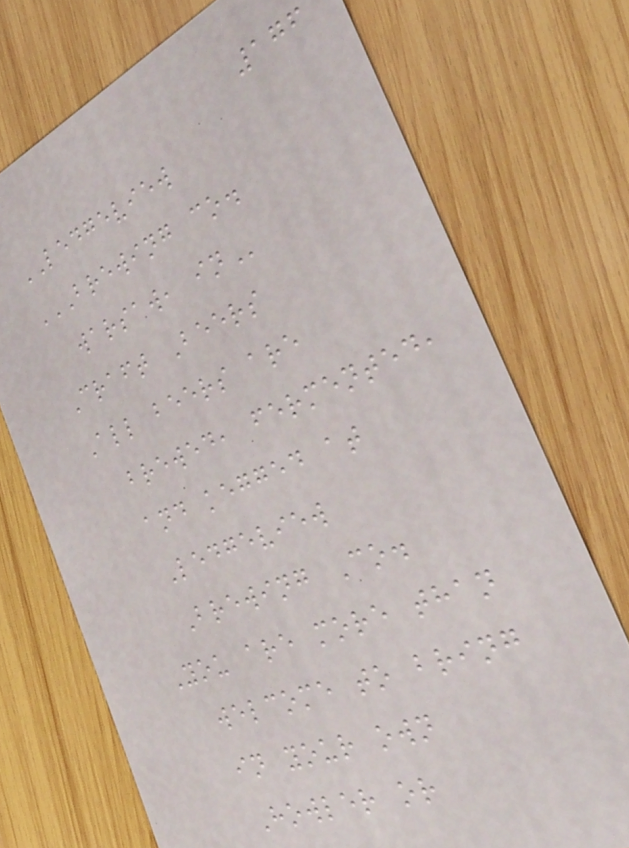176
LEDGEVIEW
BREWING CO.
WARSAW, IN
Craft Beers
All beers are
brewed, fermented,
and kegged at
Ledgeview
Brewing Co.
You are more than
welcome to bring
in your own
Howler or
